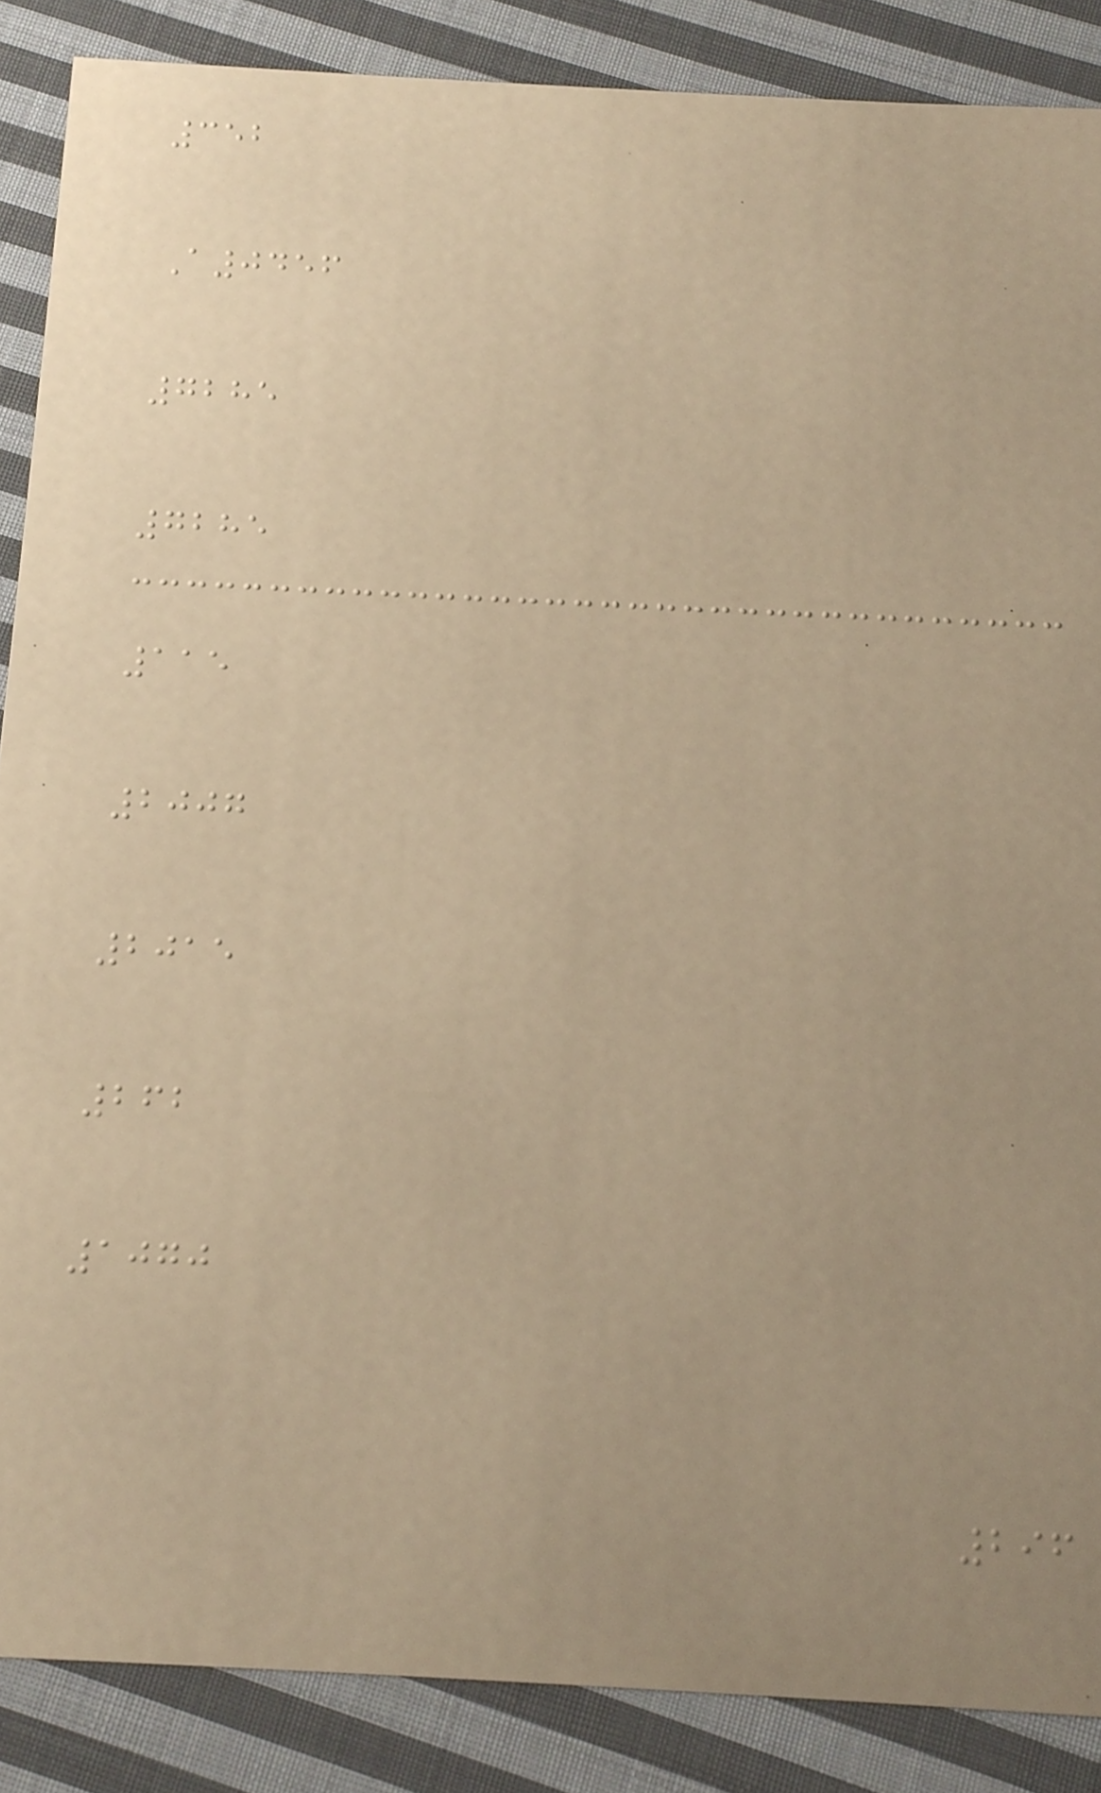352
A0456
7285
7285
115
2007
2015
262
1070
296
